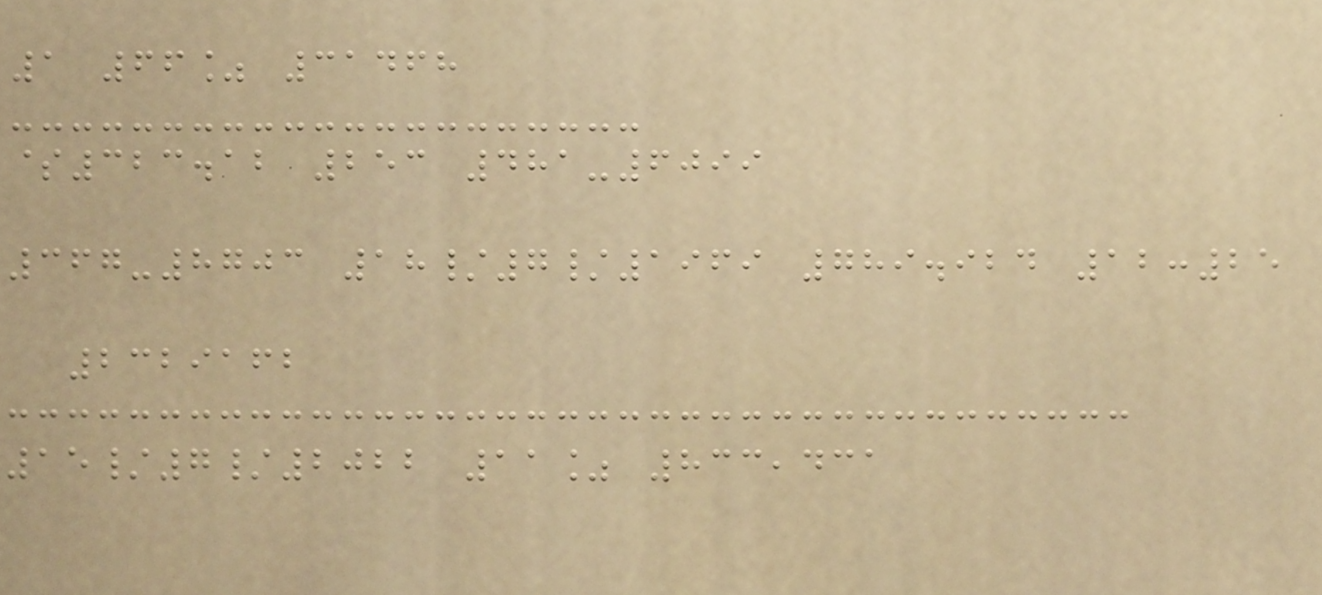1 66% 31468
$323.12 253 481-6099
367-8703 18/7/1969 789.924 12:25
2329162
15/7/2022 11% 833,431
